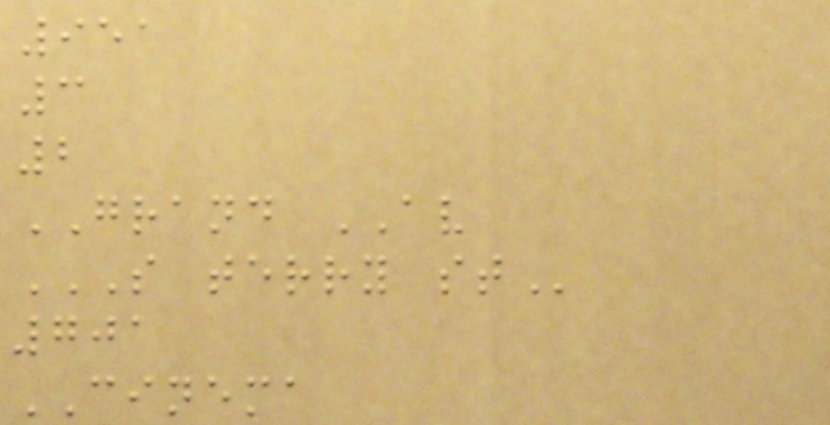951
3
2
GRAND AV
S TERRY ST
701
CINEMA
